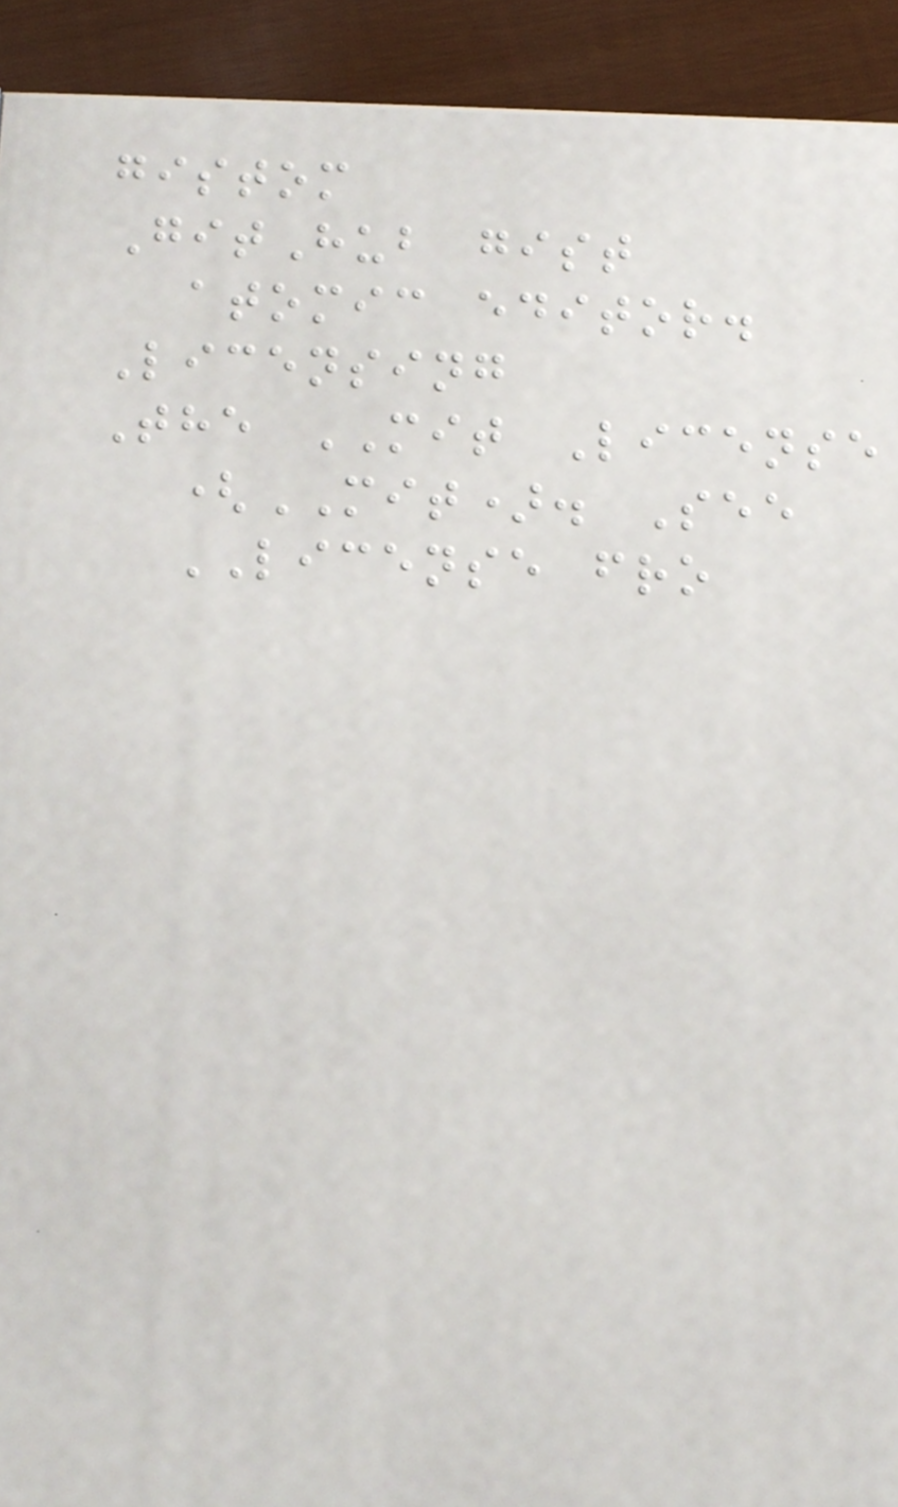gistom
GitHub gist
atomic editor.
Licensing
The MIT License
(MIT). See
LICENSE fro
